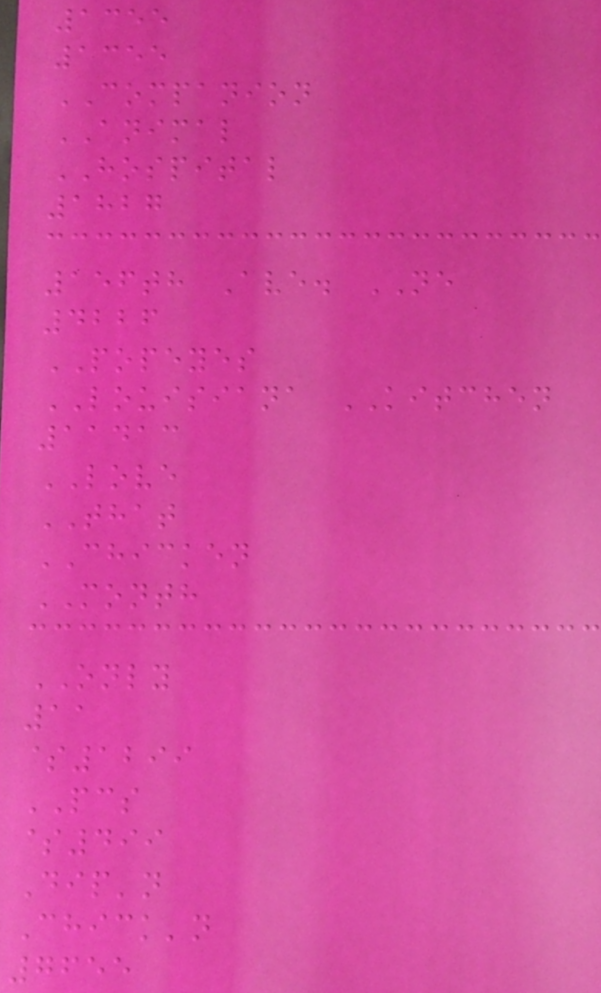1355
1355
COMPANION
ANIMAL
HOSPITAL
1827
156th Ave. NE
4226
POPEYES
LOUISIANA KITCHEN
11413
LOVE
THAT
CHICKEN
MONTH
ONLY
11
$1299
PCS
$499
Dip'n
Chick'n
7655
